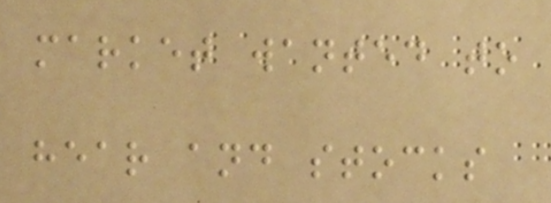market wanted to
hear and stocks
